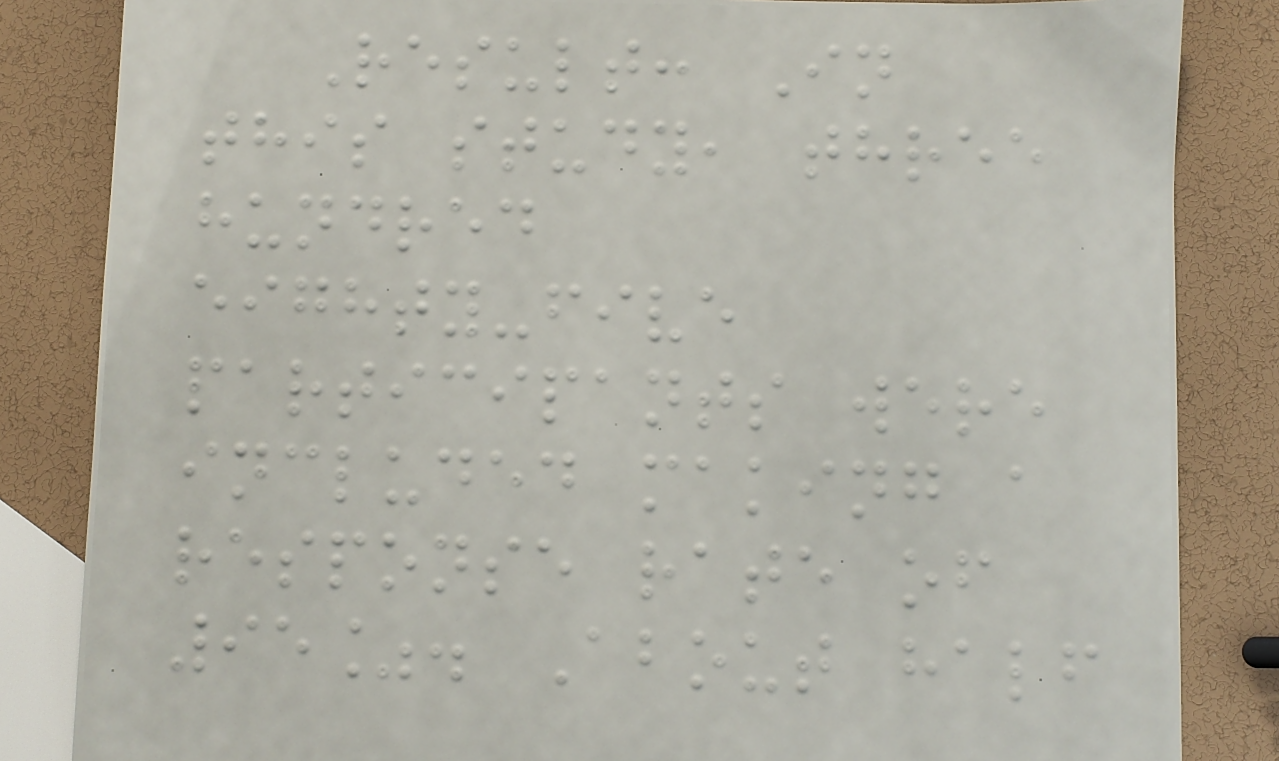Result: In
this study, three
hundred
eighty-five
participants were
included making a
response rate of
95%. About half
